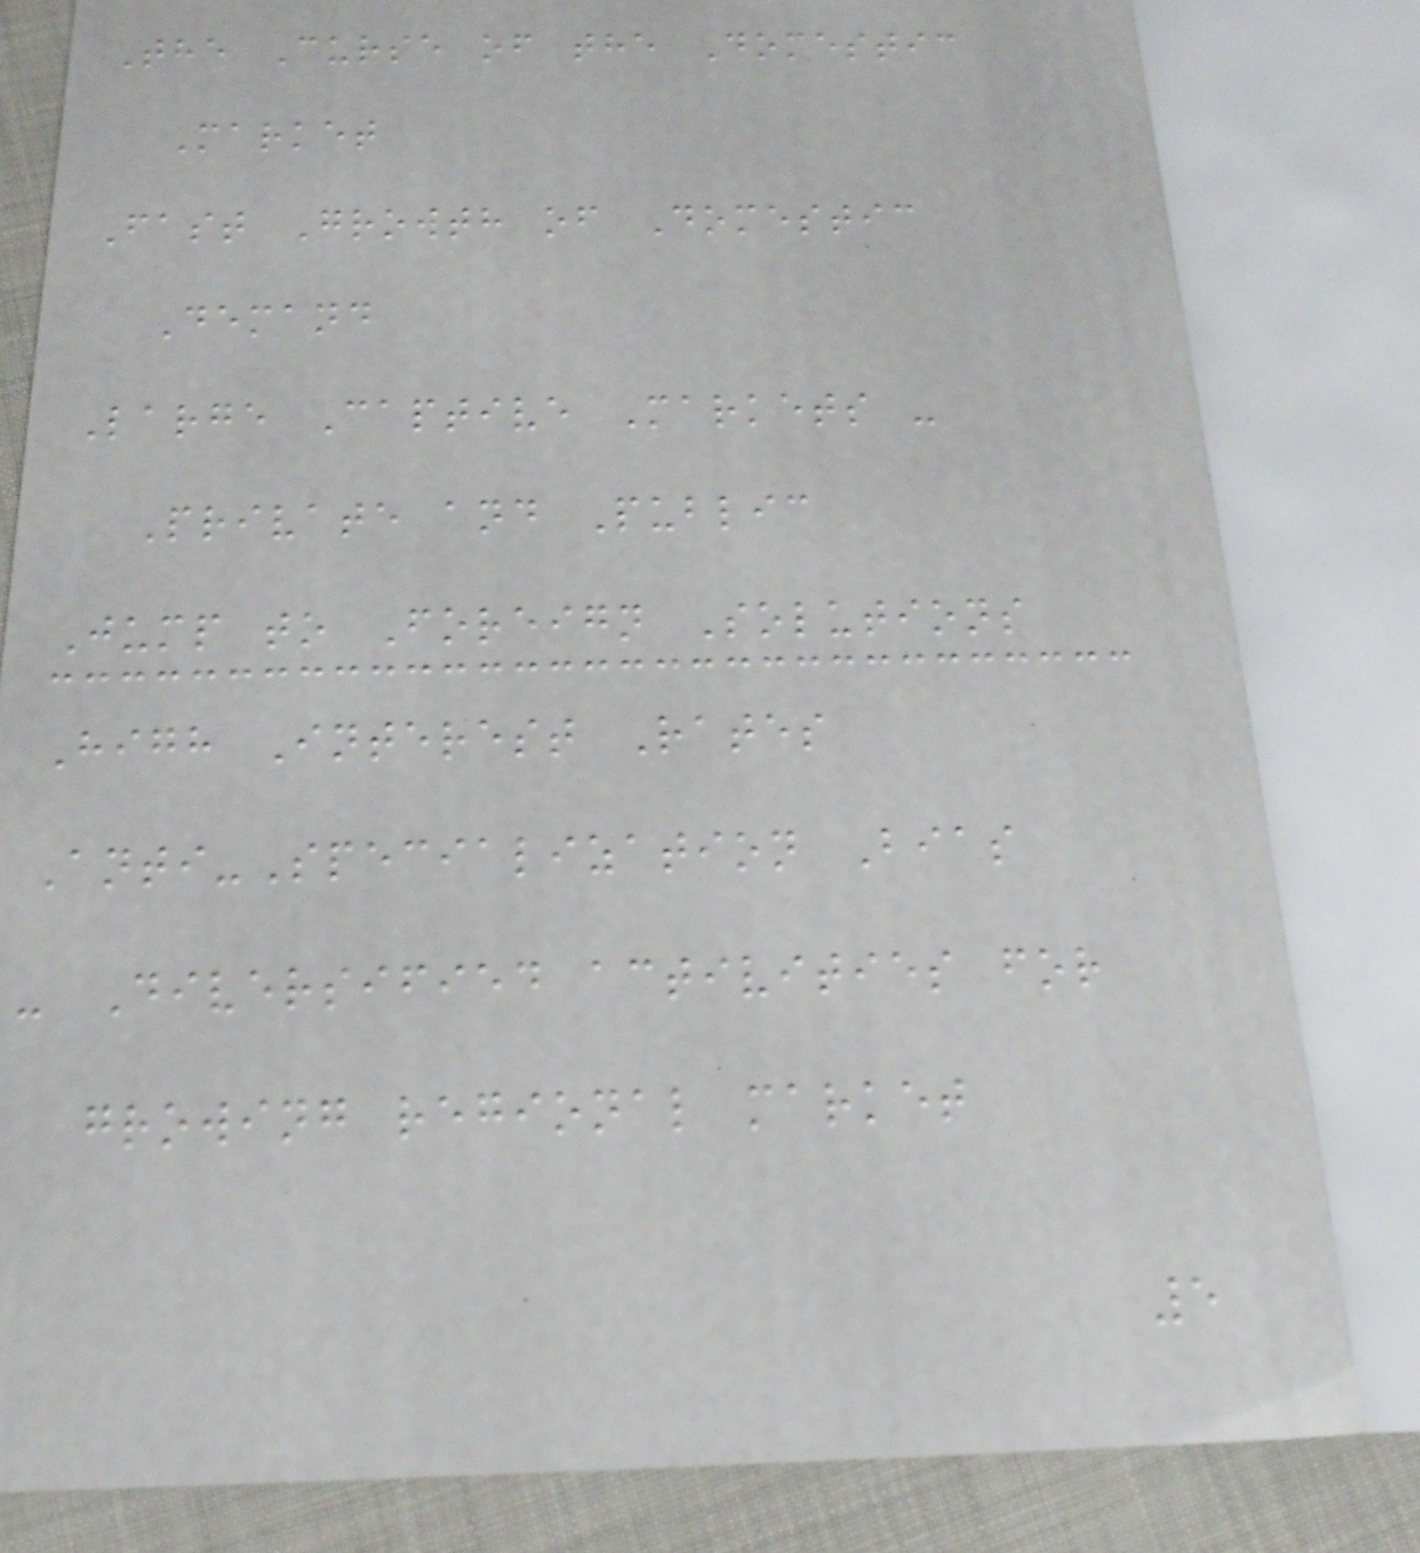The Curse of the Domestic
Market
Fast Growth of Domestic
Demand
Large Captive Markets -
Private and Public
Jump to Foreign Solutions
High Interest Rates
Anti-Specialization Bias
- Diversified activities for
growing regional market
5
